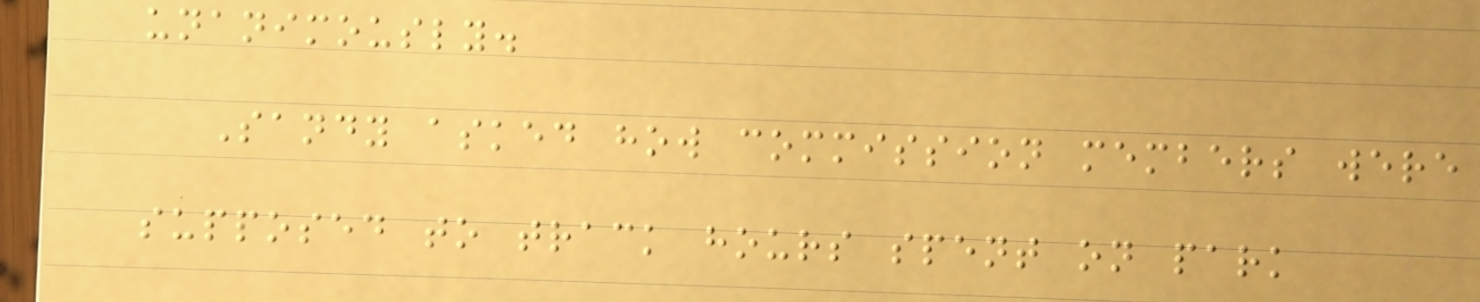unanimously.
Sandy asked how commission members were
supposed to track hours spent on park
